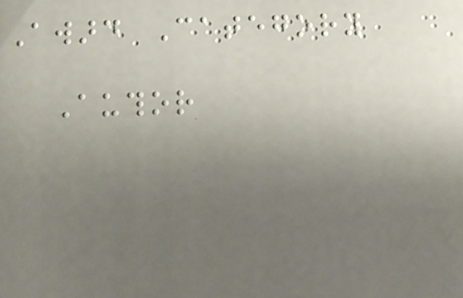Award Category
Author
